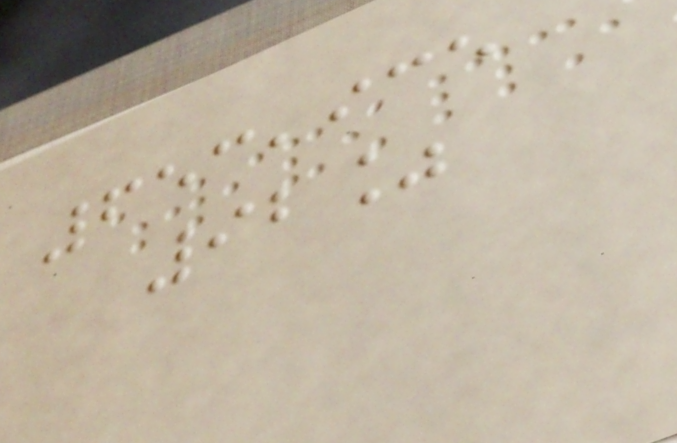653,935
92%
